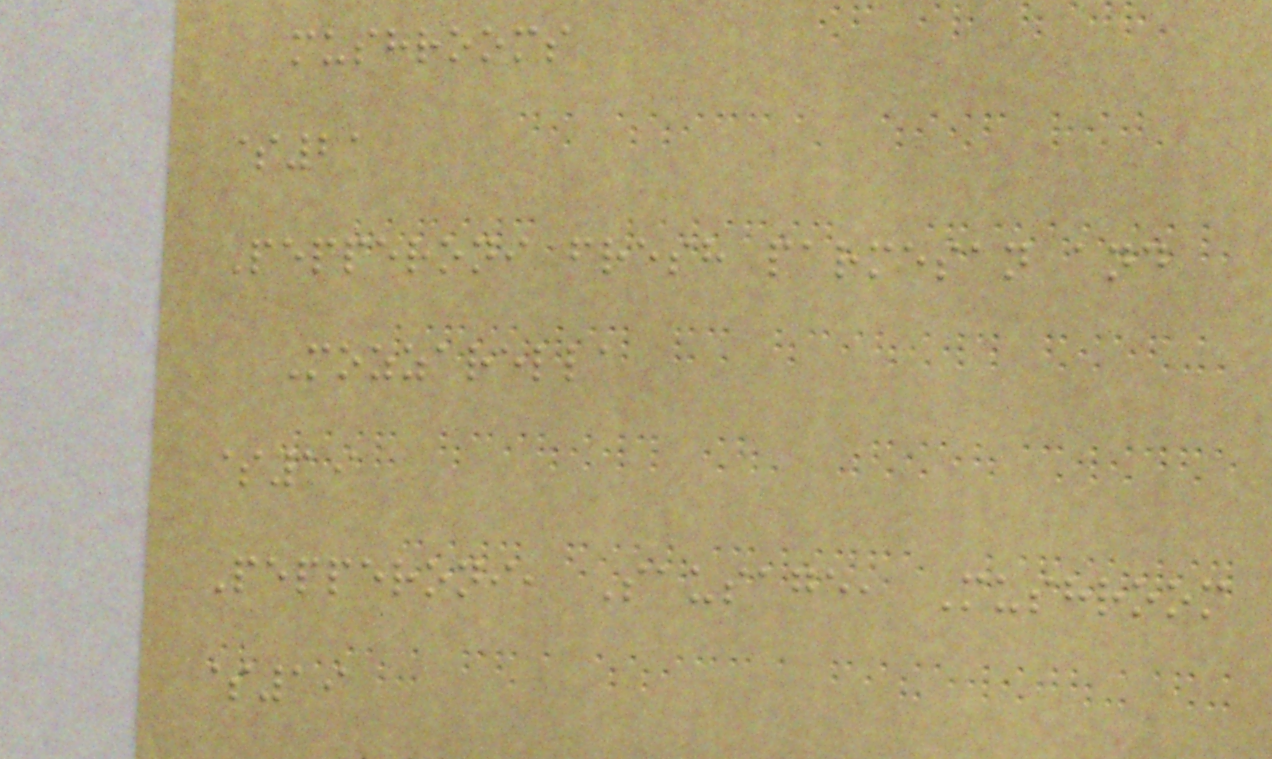mushrooms
$21
Pepperoni fresh parmesan and
Mozzarella
$19
Pepperoni, Sausage, Mushroom
$19
